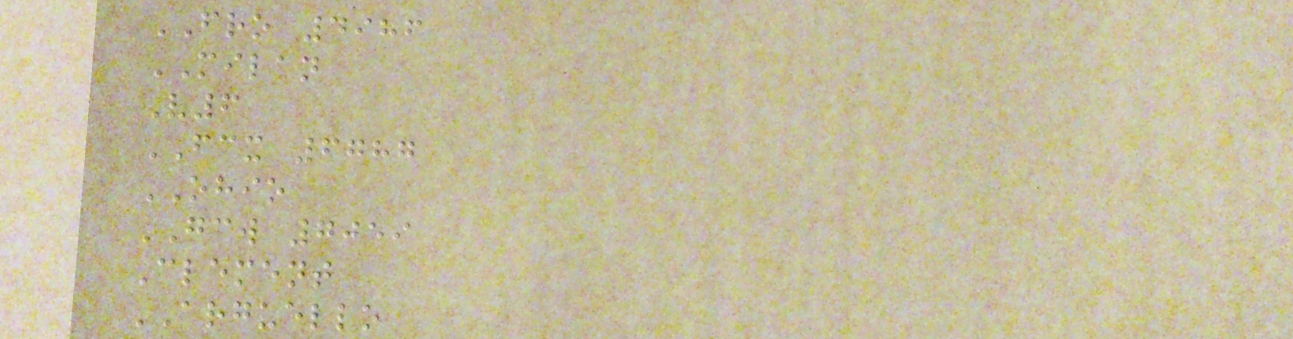FRO 4986
MILAN
V6
FCX 6787
OHIO
GCW 7059
Clement
ARGUELLO
